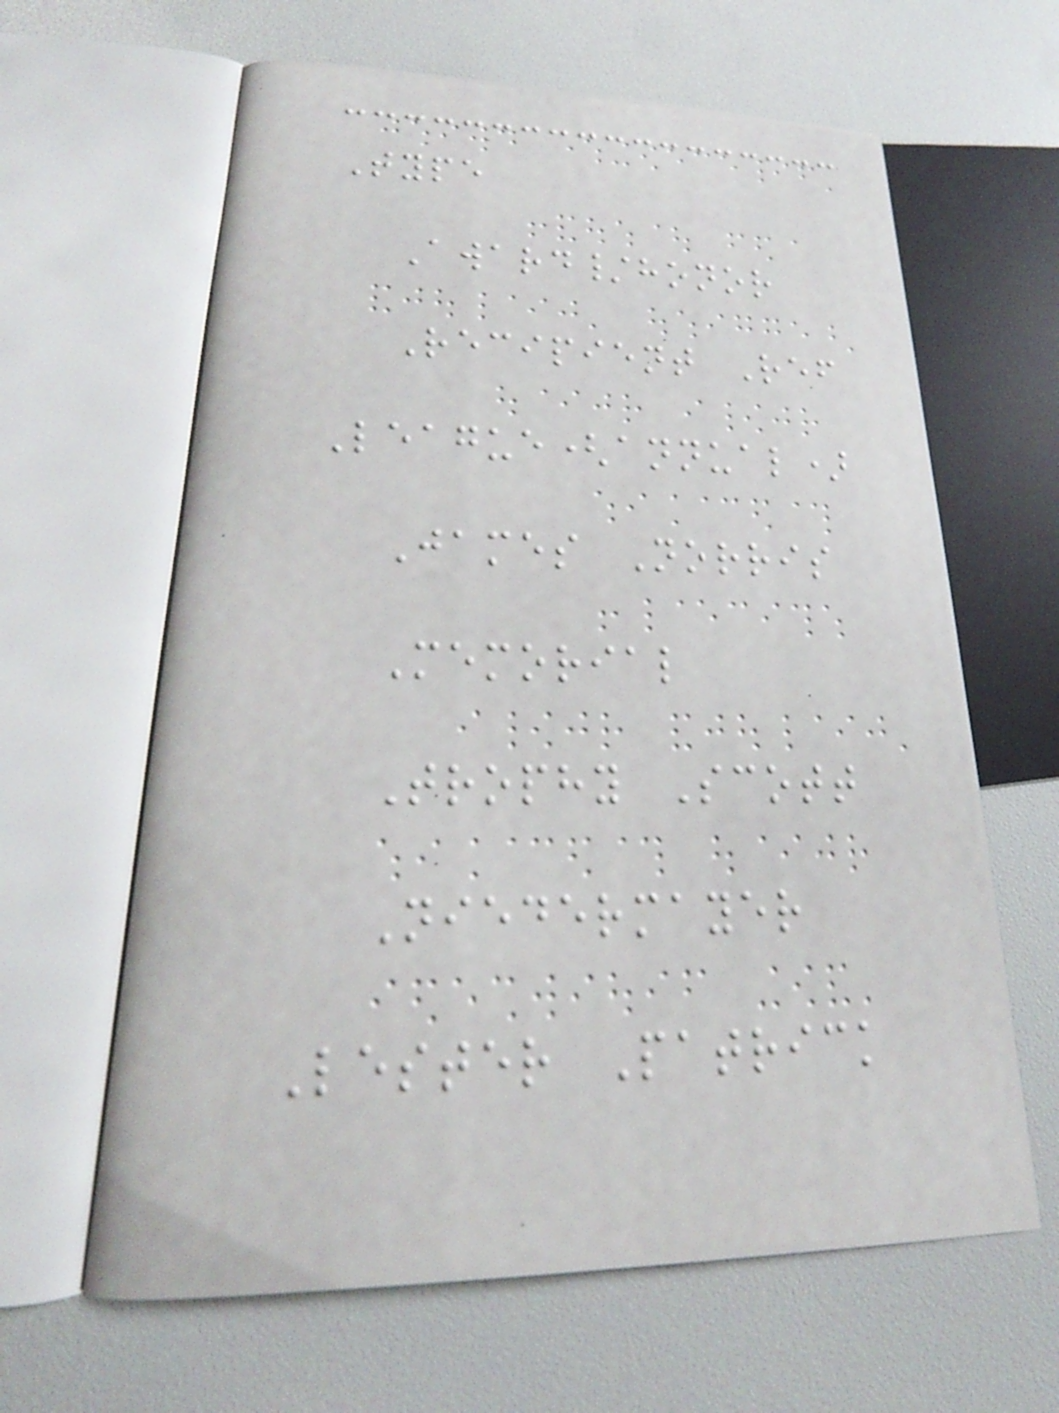Type
Award/honor
Recipient Ref
League(annual)
James Norris
Memorial
Trophy Scott
Niedermayer
Lester Patrick
